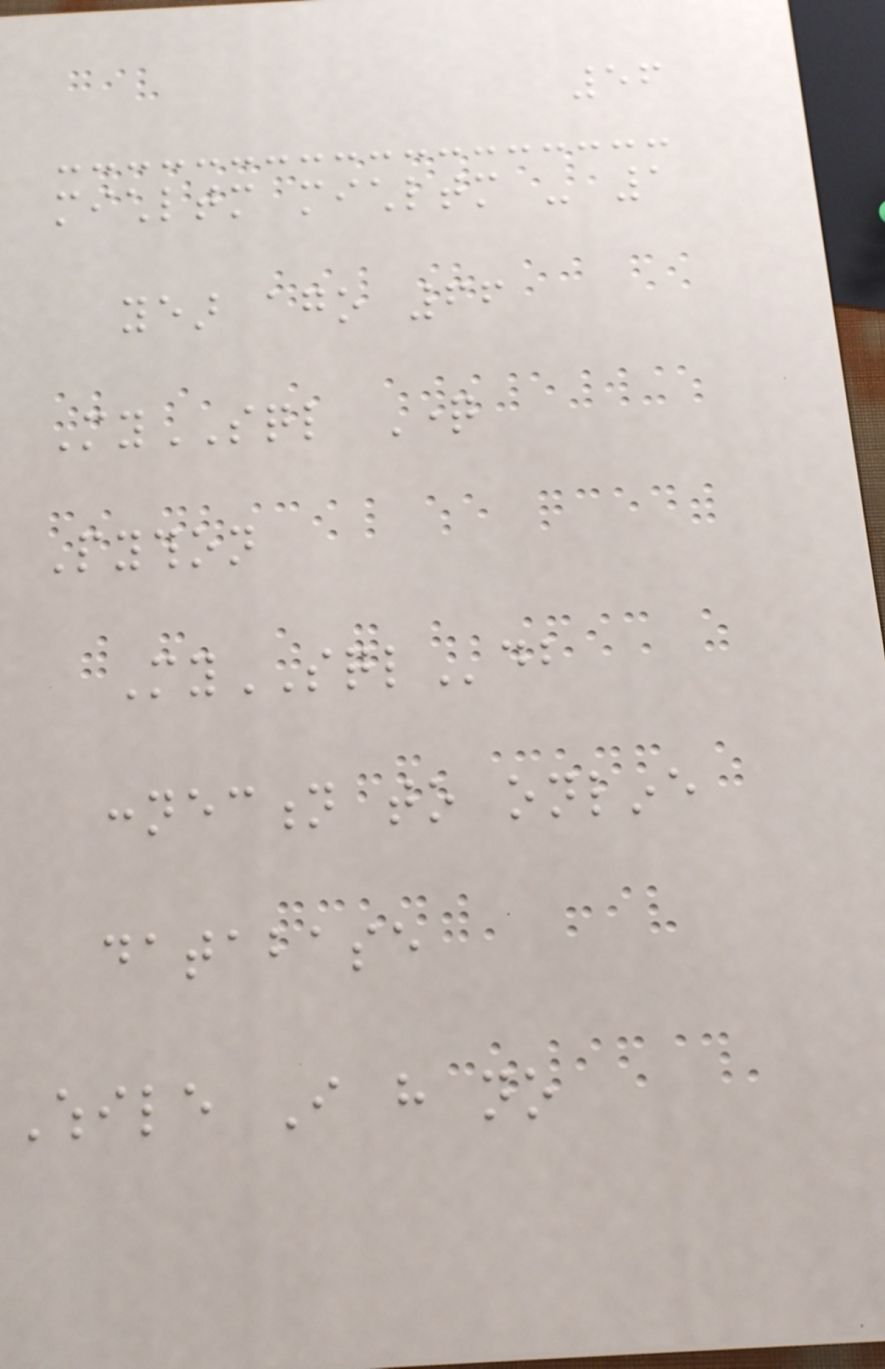56
michltm michltm - 1
year ago 66
MySQL Question
Python
MySQLdb
connection to online
database
While I have no
